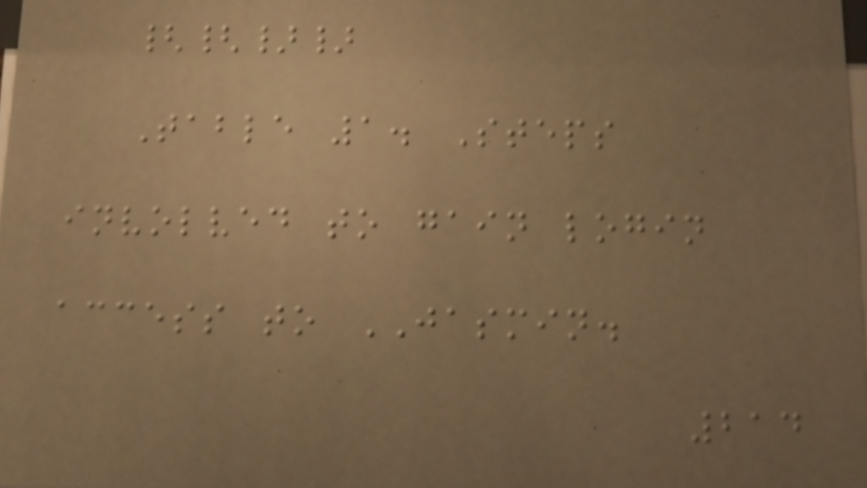{{}}
Table 1. Steps
involved to gain login
access to JASMIN.
214
